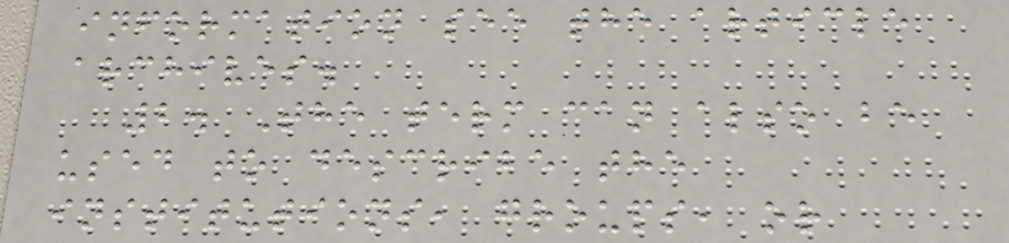information see the article
archives.
2. The term can also be
used to describe the
institutions, groups, or
